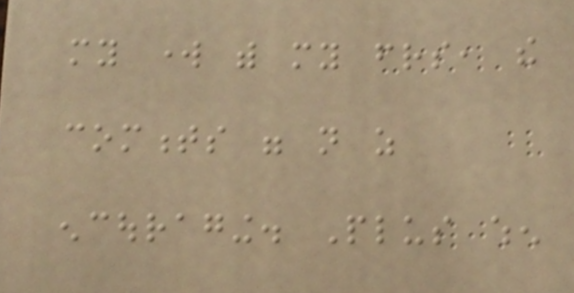my work with my friends, the
comments were not as
encouraging. Plus when
